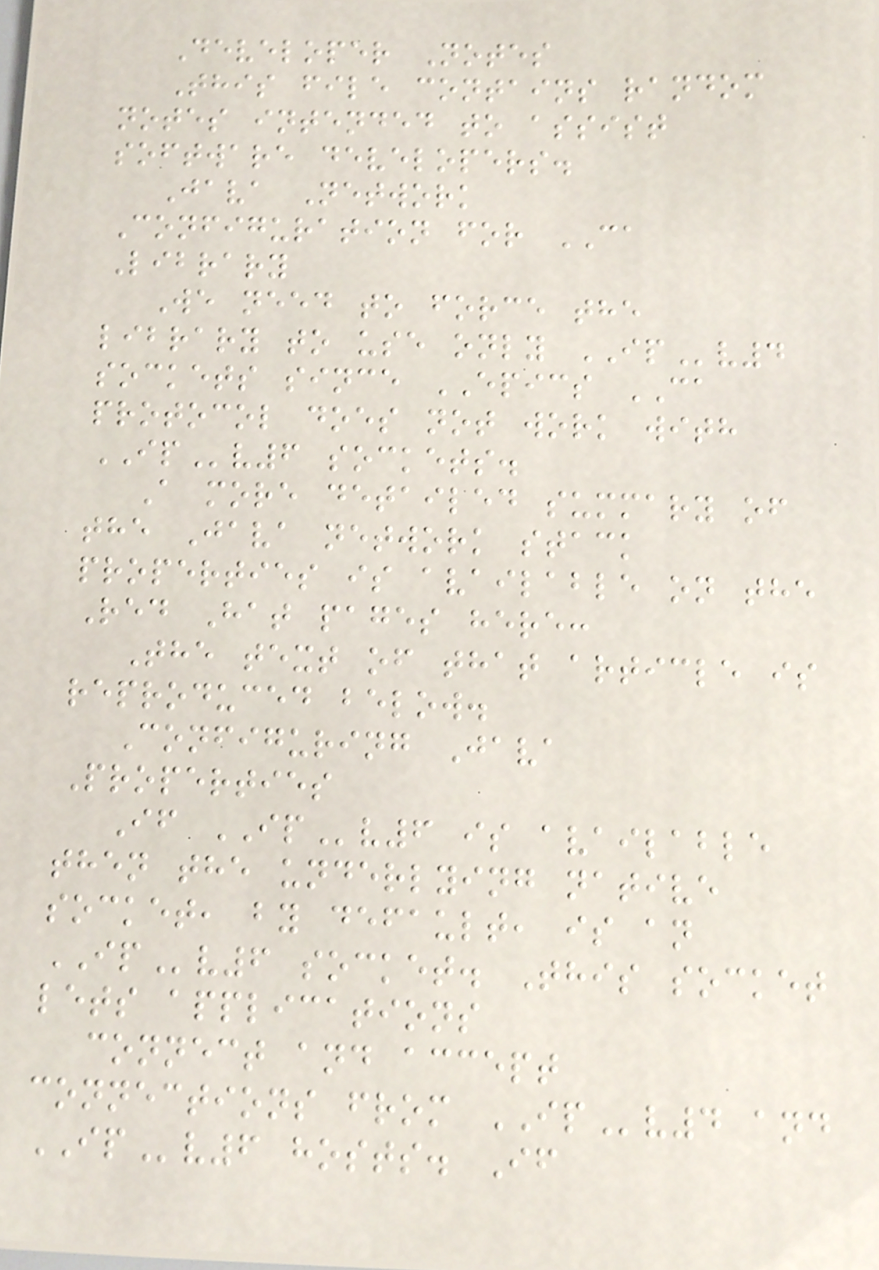Developer Notes
This file contains random
notes intended to assist
software developers.
Java Network
Configuration for CA
Library
We need to force the
library to use only IPv4
sockets since EPICS CA
protocol does not work with
IPv6 sockets.
A more detailed summary of
the Java network stack
properties is available on the
Red Hat pages here:
The text of that article is
reproduced below.
Configuring Java
Properties
If IPv6 is available
then the underlying native
socket, by default, is an
IPv6 socket. This socket
lets applications
connect and accept
connections from IPv4 and
IPv6 hosts. If
